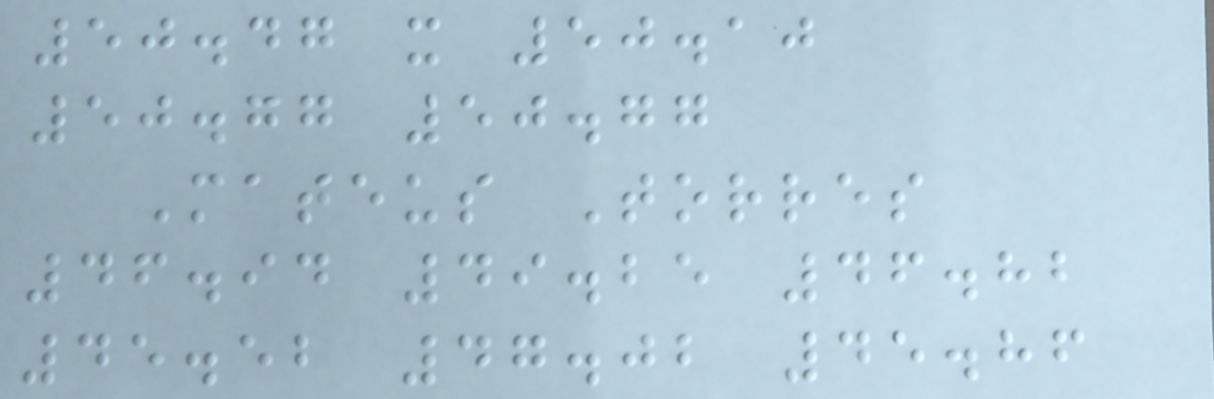50.47 x 50.10
50.77 50.77
Mateus Torres
46.94 49.25 46.82
45.52 47.02 45.86
